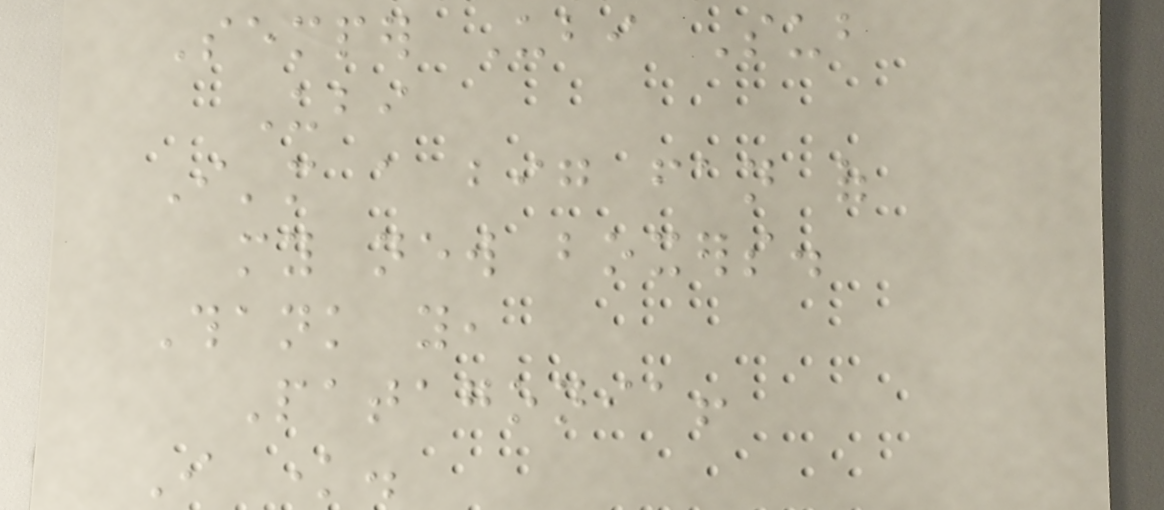Semper Ubi Sub
Ubi
I'm a big fan of
my new boxers.
Thank you,
Patagonia!
I know.
